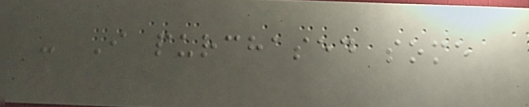- I purchased some
